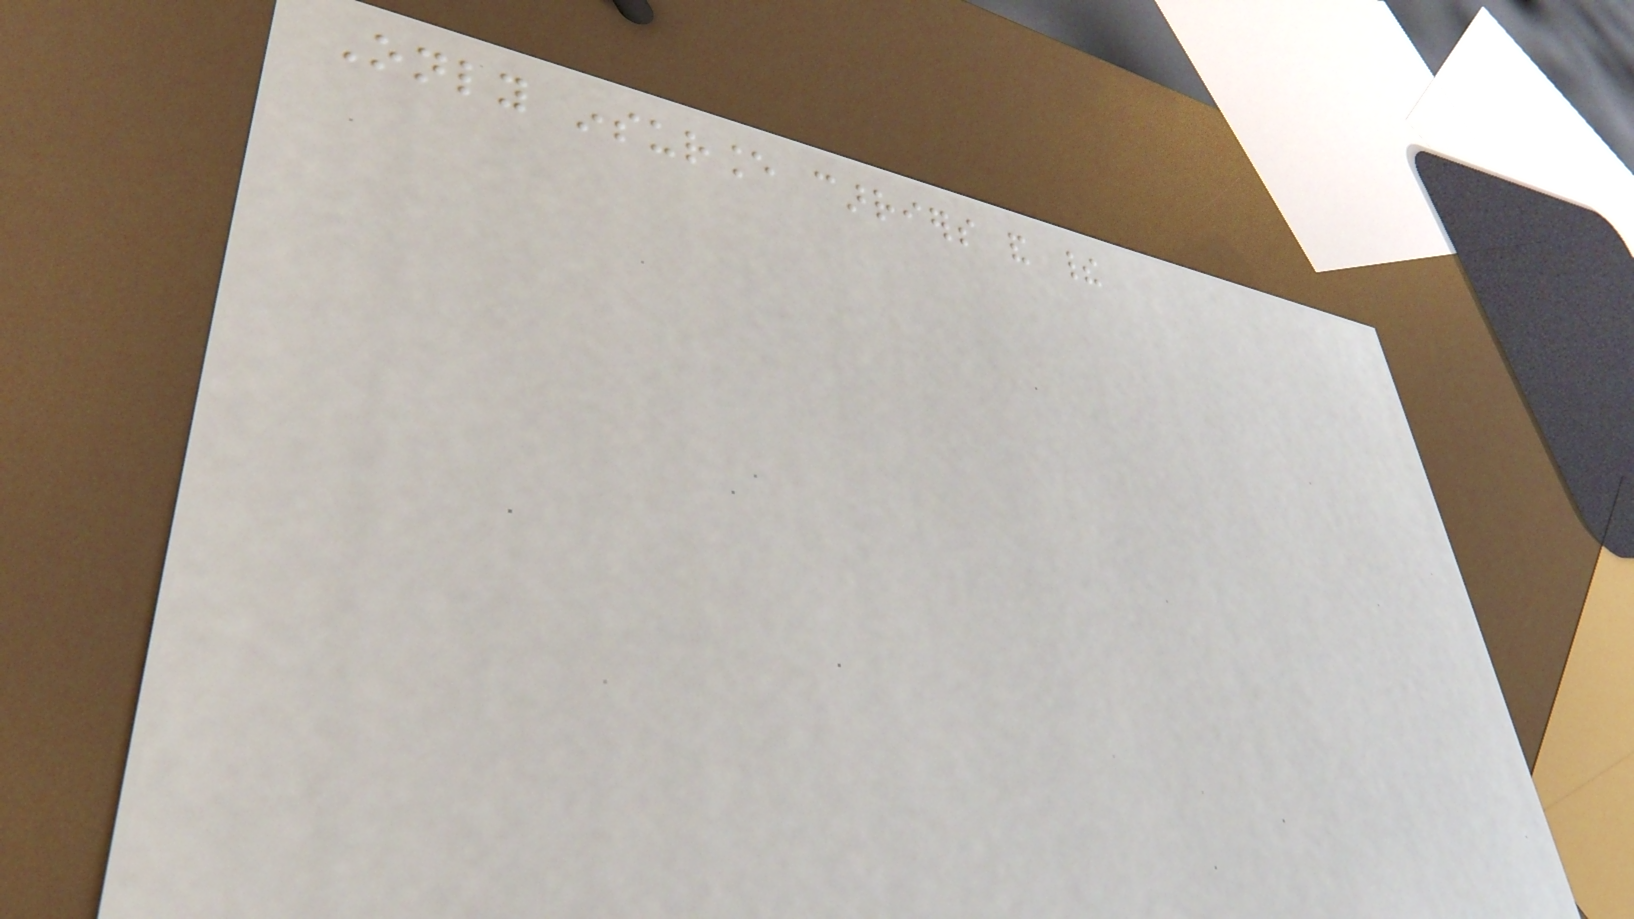Only insurance carriers and their
